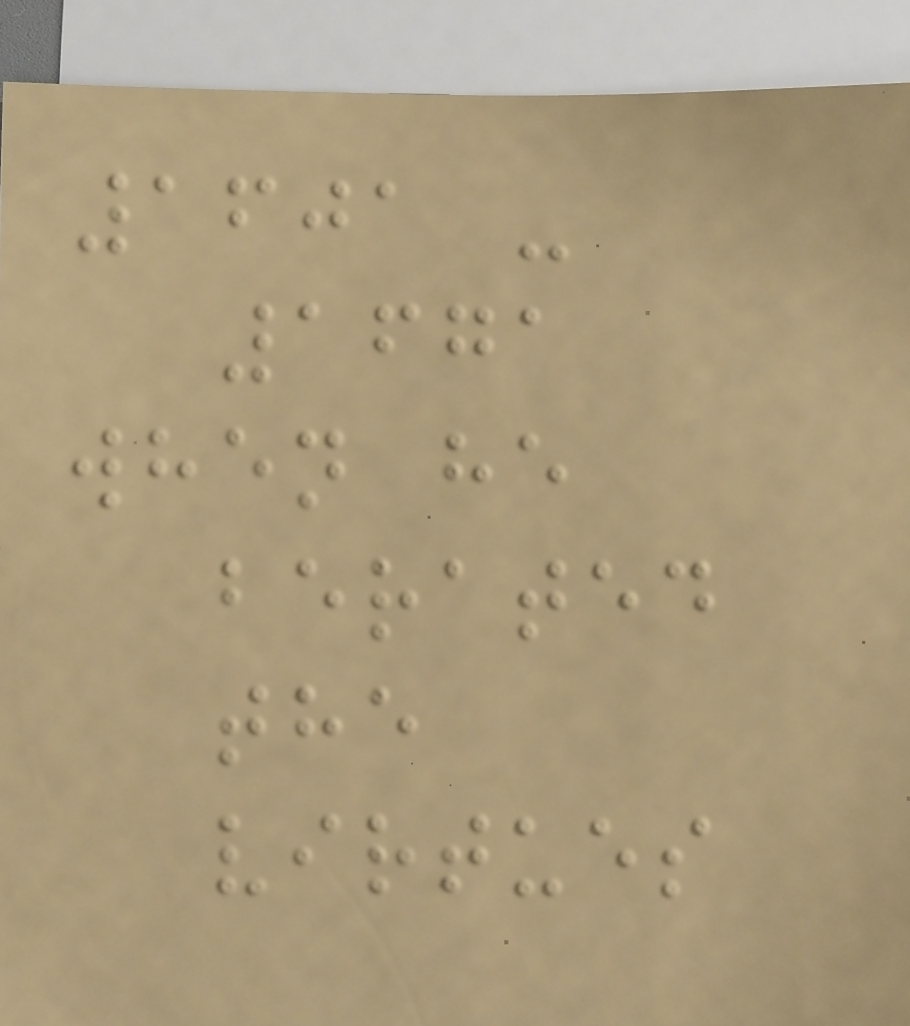1601 -
1671
when he
berated
the
virtues
